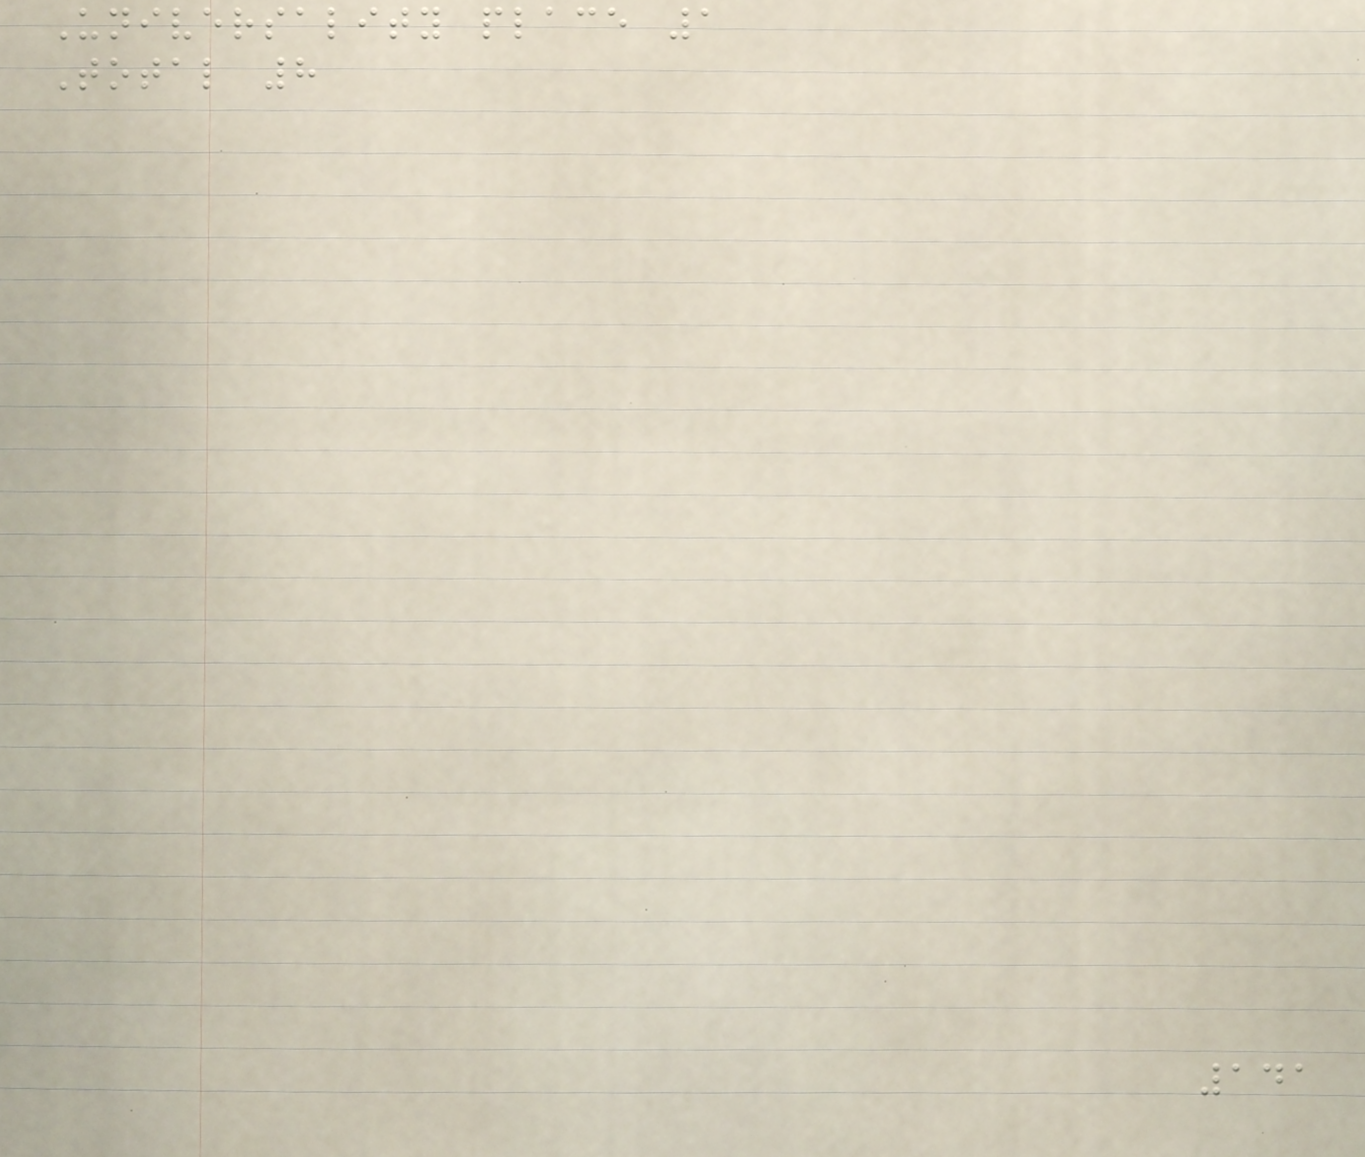Universality place 1
Total 8
141
